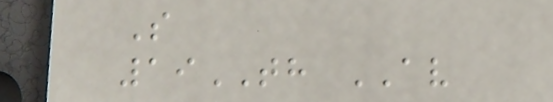S
19TH AV
